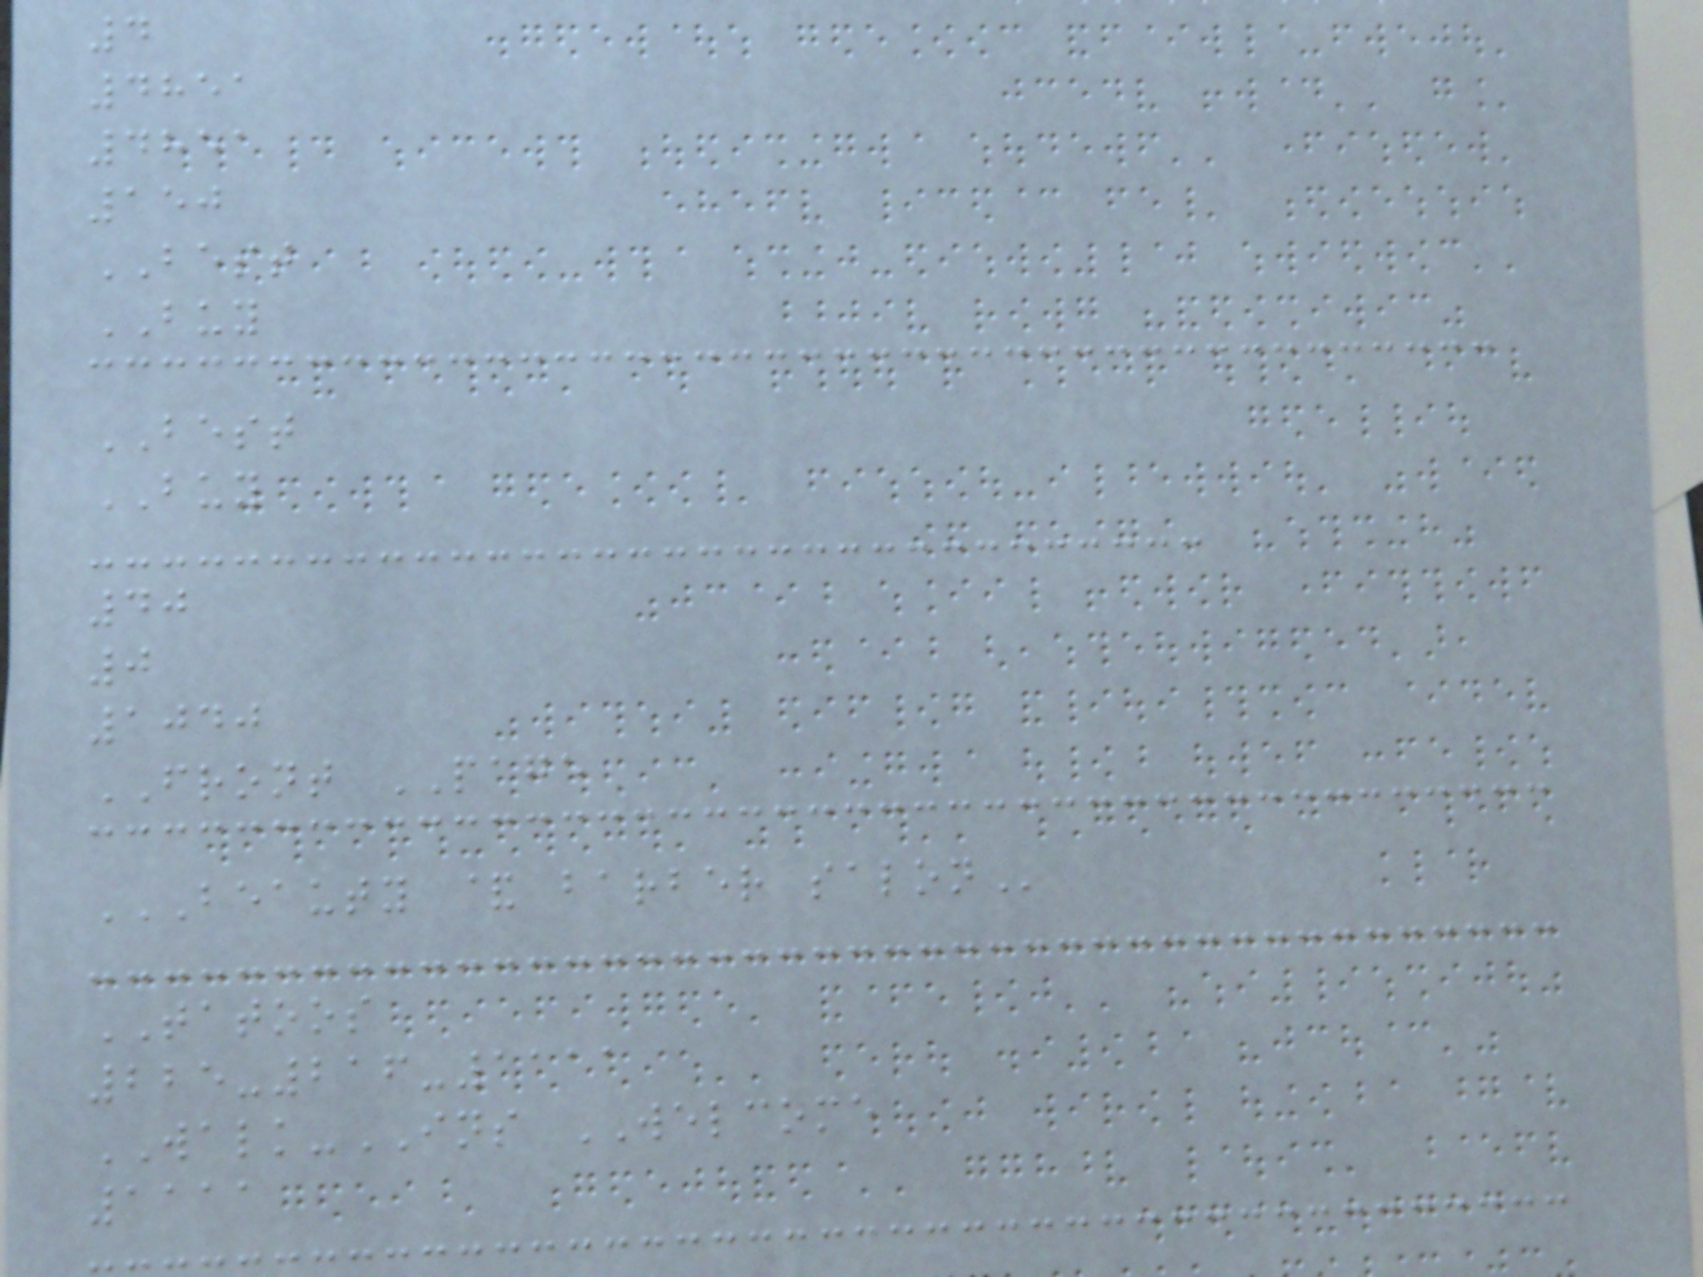4
4851
4851
150
BEST
BUY
BEST
BUY
40
0
1040
FRONT PAGE
BEAUTY & BARBER SALON
TATOOS
225-216-1111
WALK-INS WELCOME
1111
